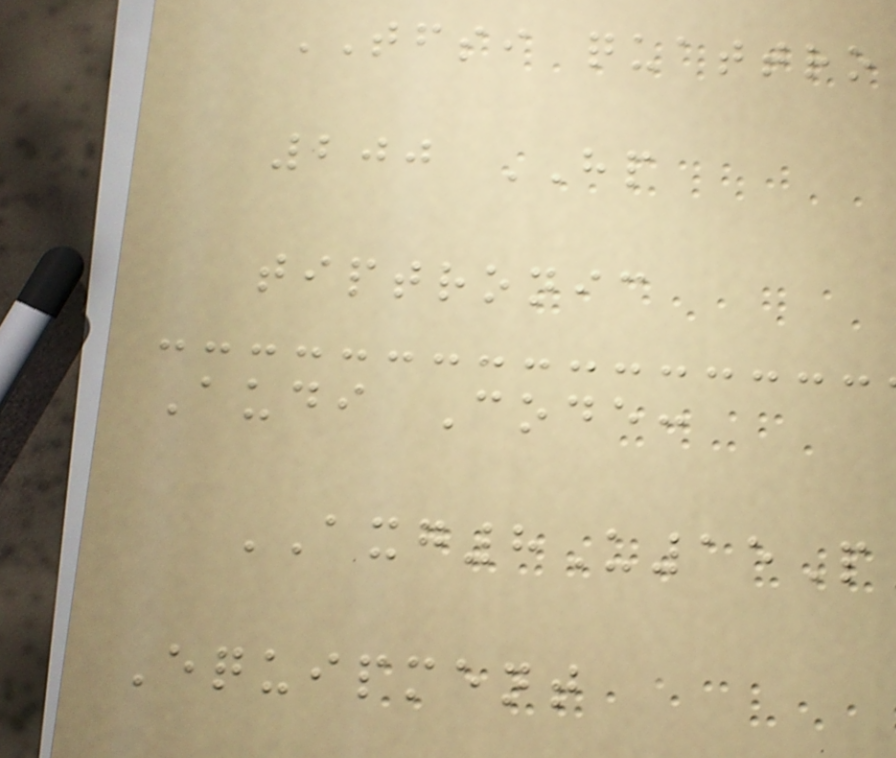TFSI quattro
200 HP
tiptronic
Audi Code:
AXG8U15P
Equipment
